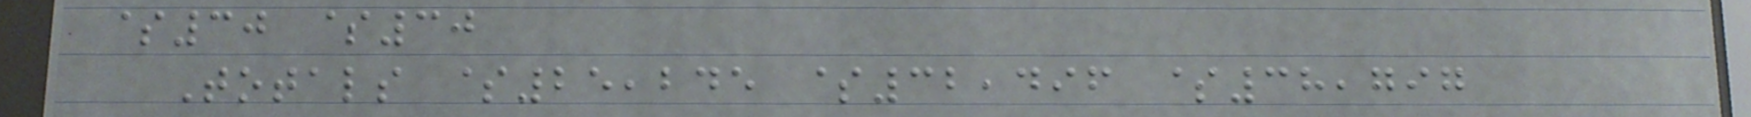$30 $30
Totals $25,245 $32,496 $38,797
